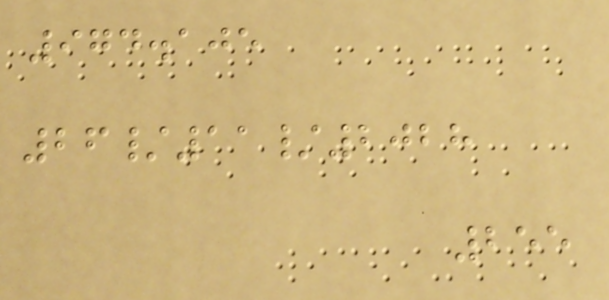974.105
26/11/2028
255
